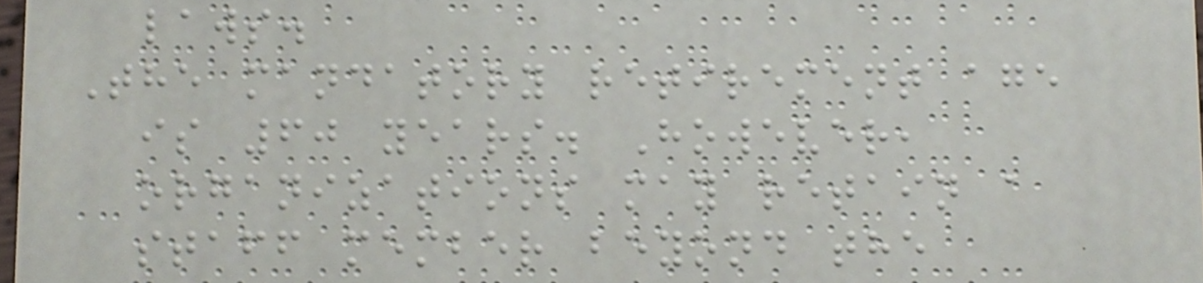laws.
The mandatory retirement age
is 60 years. However,
organizations may retain a
staff member beyond the
